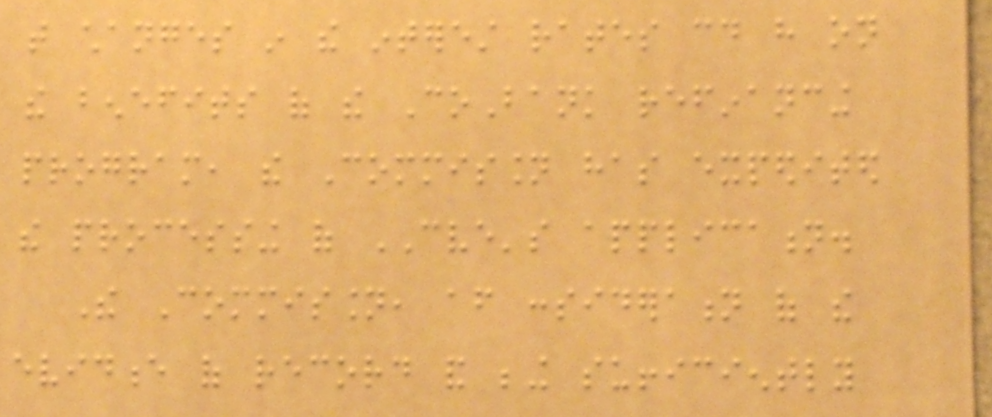that changes in the interest rates could have on
the benefits of the CoBank refinancing
program, the Commission has expedited
the processing of CVE's application.
The Commission, after consideration of the
evidence of record and being sufficiently
